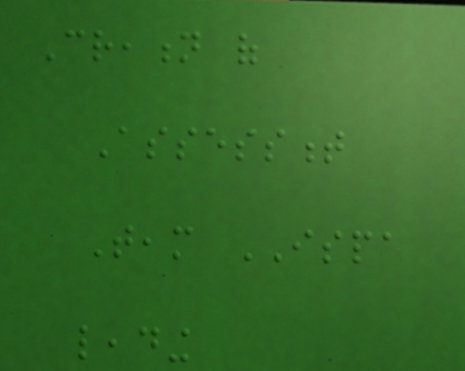Creation of
Assessment
Team ISPA
leading
